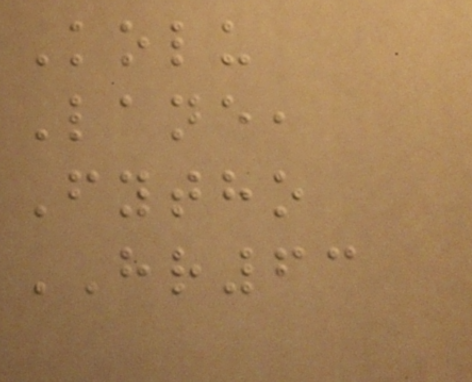Kolu
Lane,
Fytho
HR63
